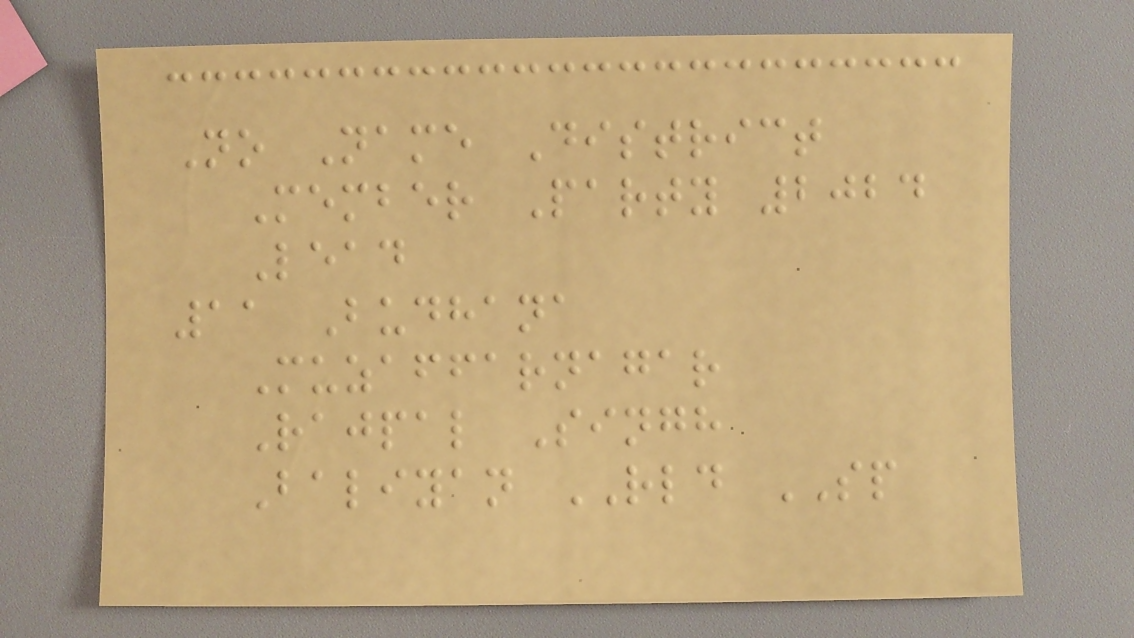No Name District
Member Party 2024
Lead
11 Budhana
Muzaffarnagar
Rajpal Singh
Baliyan RLD SP
